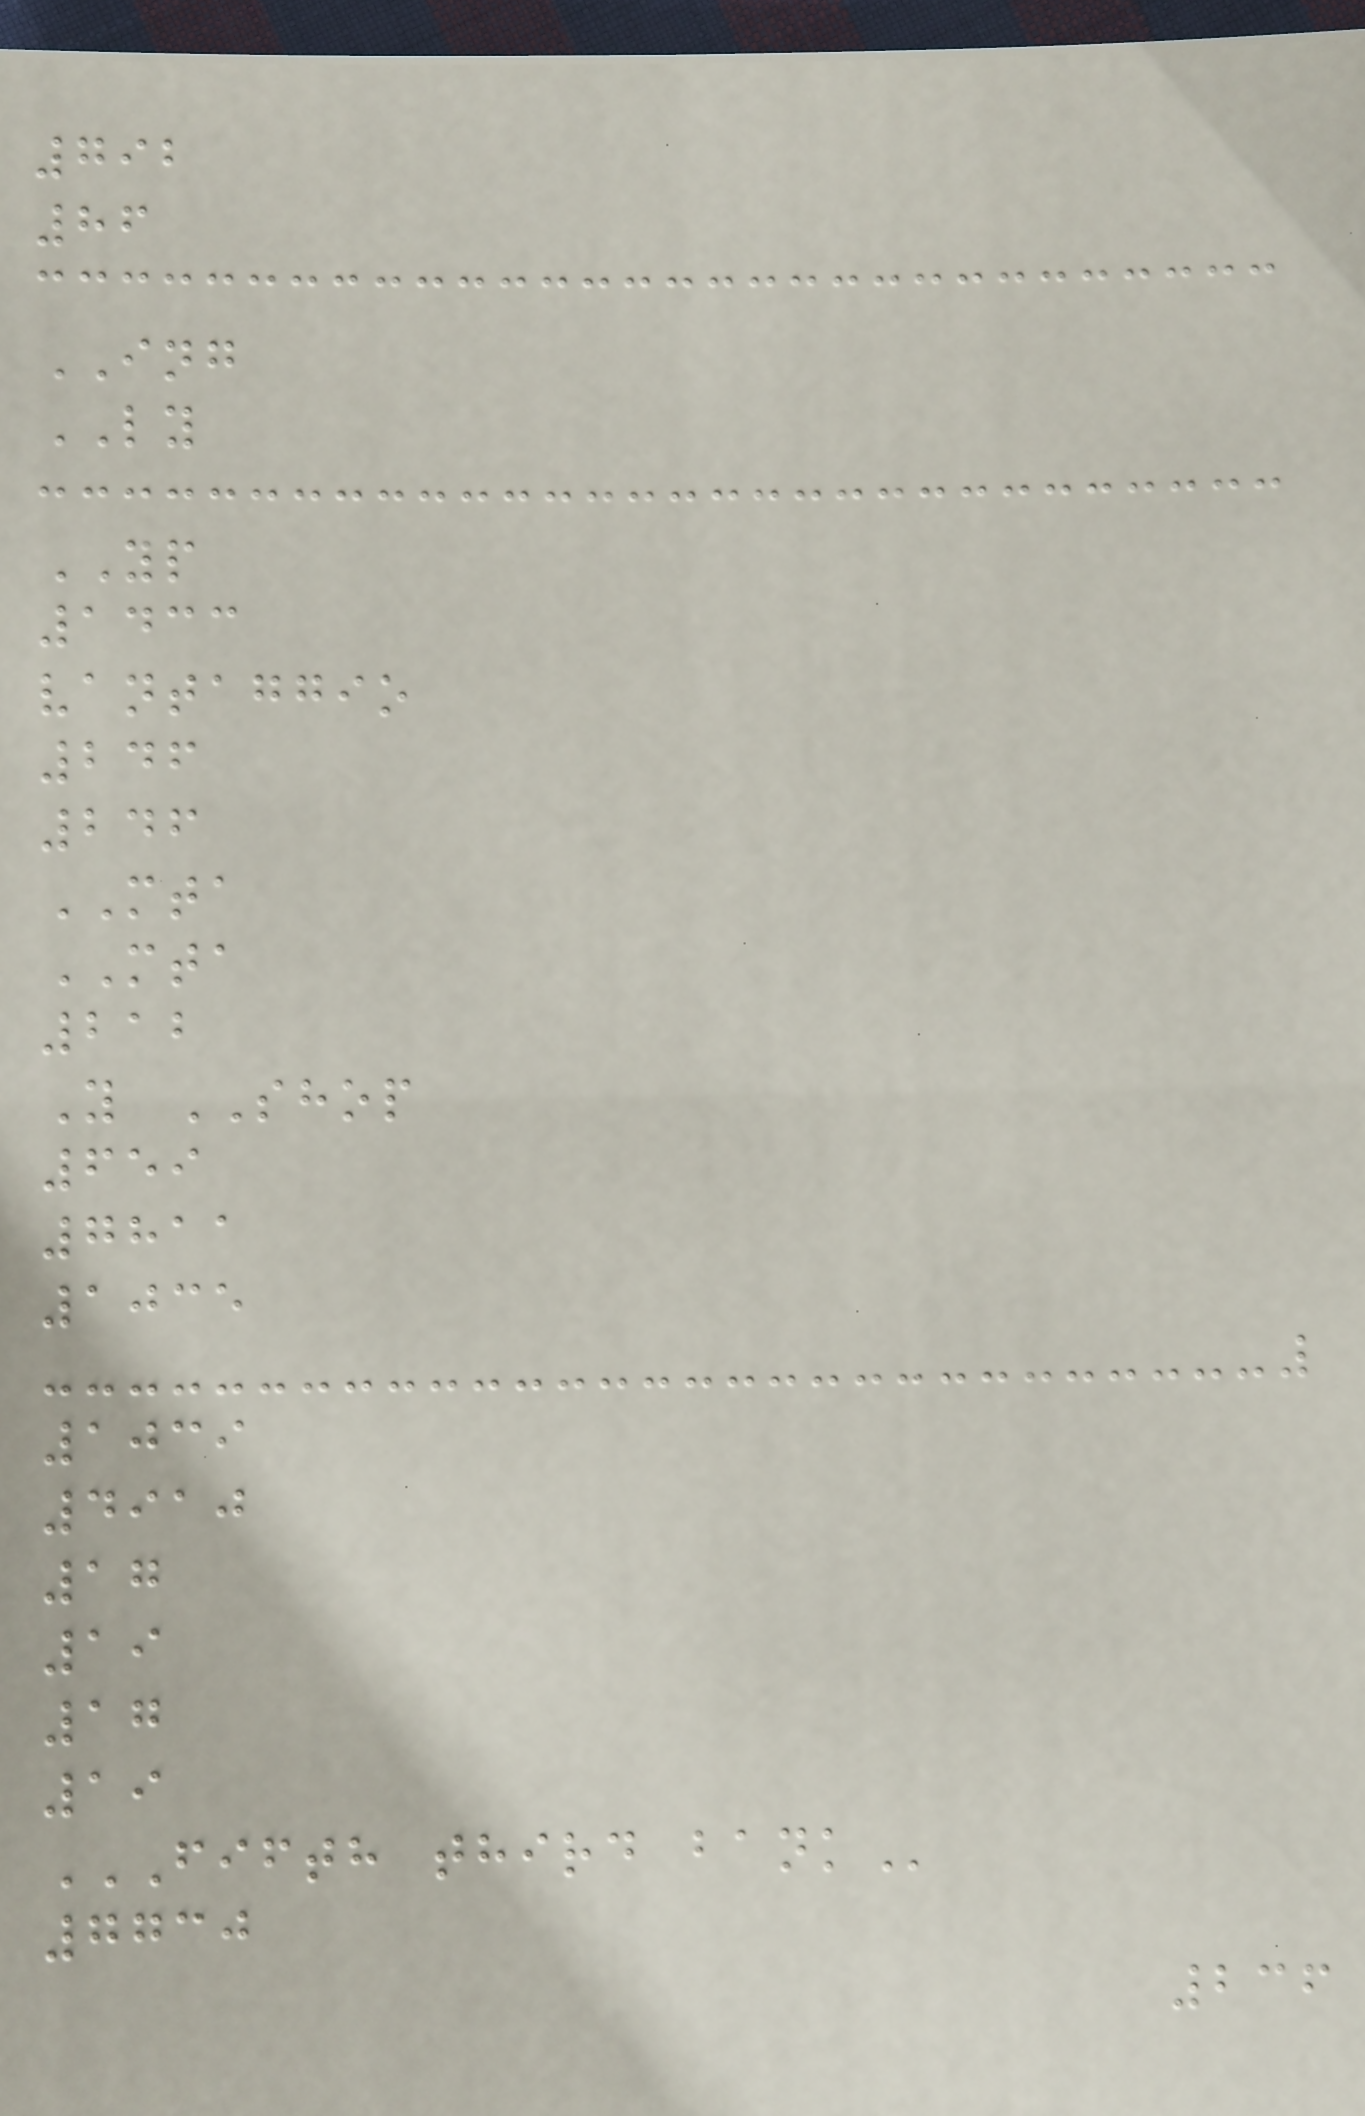792
86
ING
LY
YP
1433
vantaggio
246
246
MTA
MTA
212
Y SHOP
659
7811
1035
1039
4910
17
19
17
19
FIFTH THIRD BANK
7730
236
